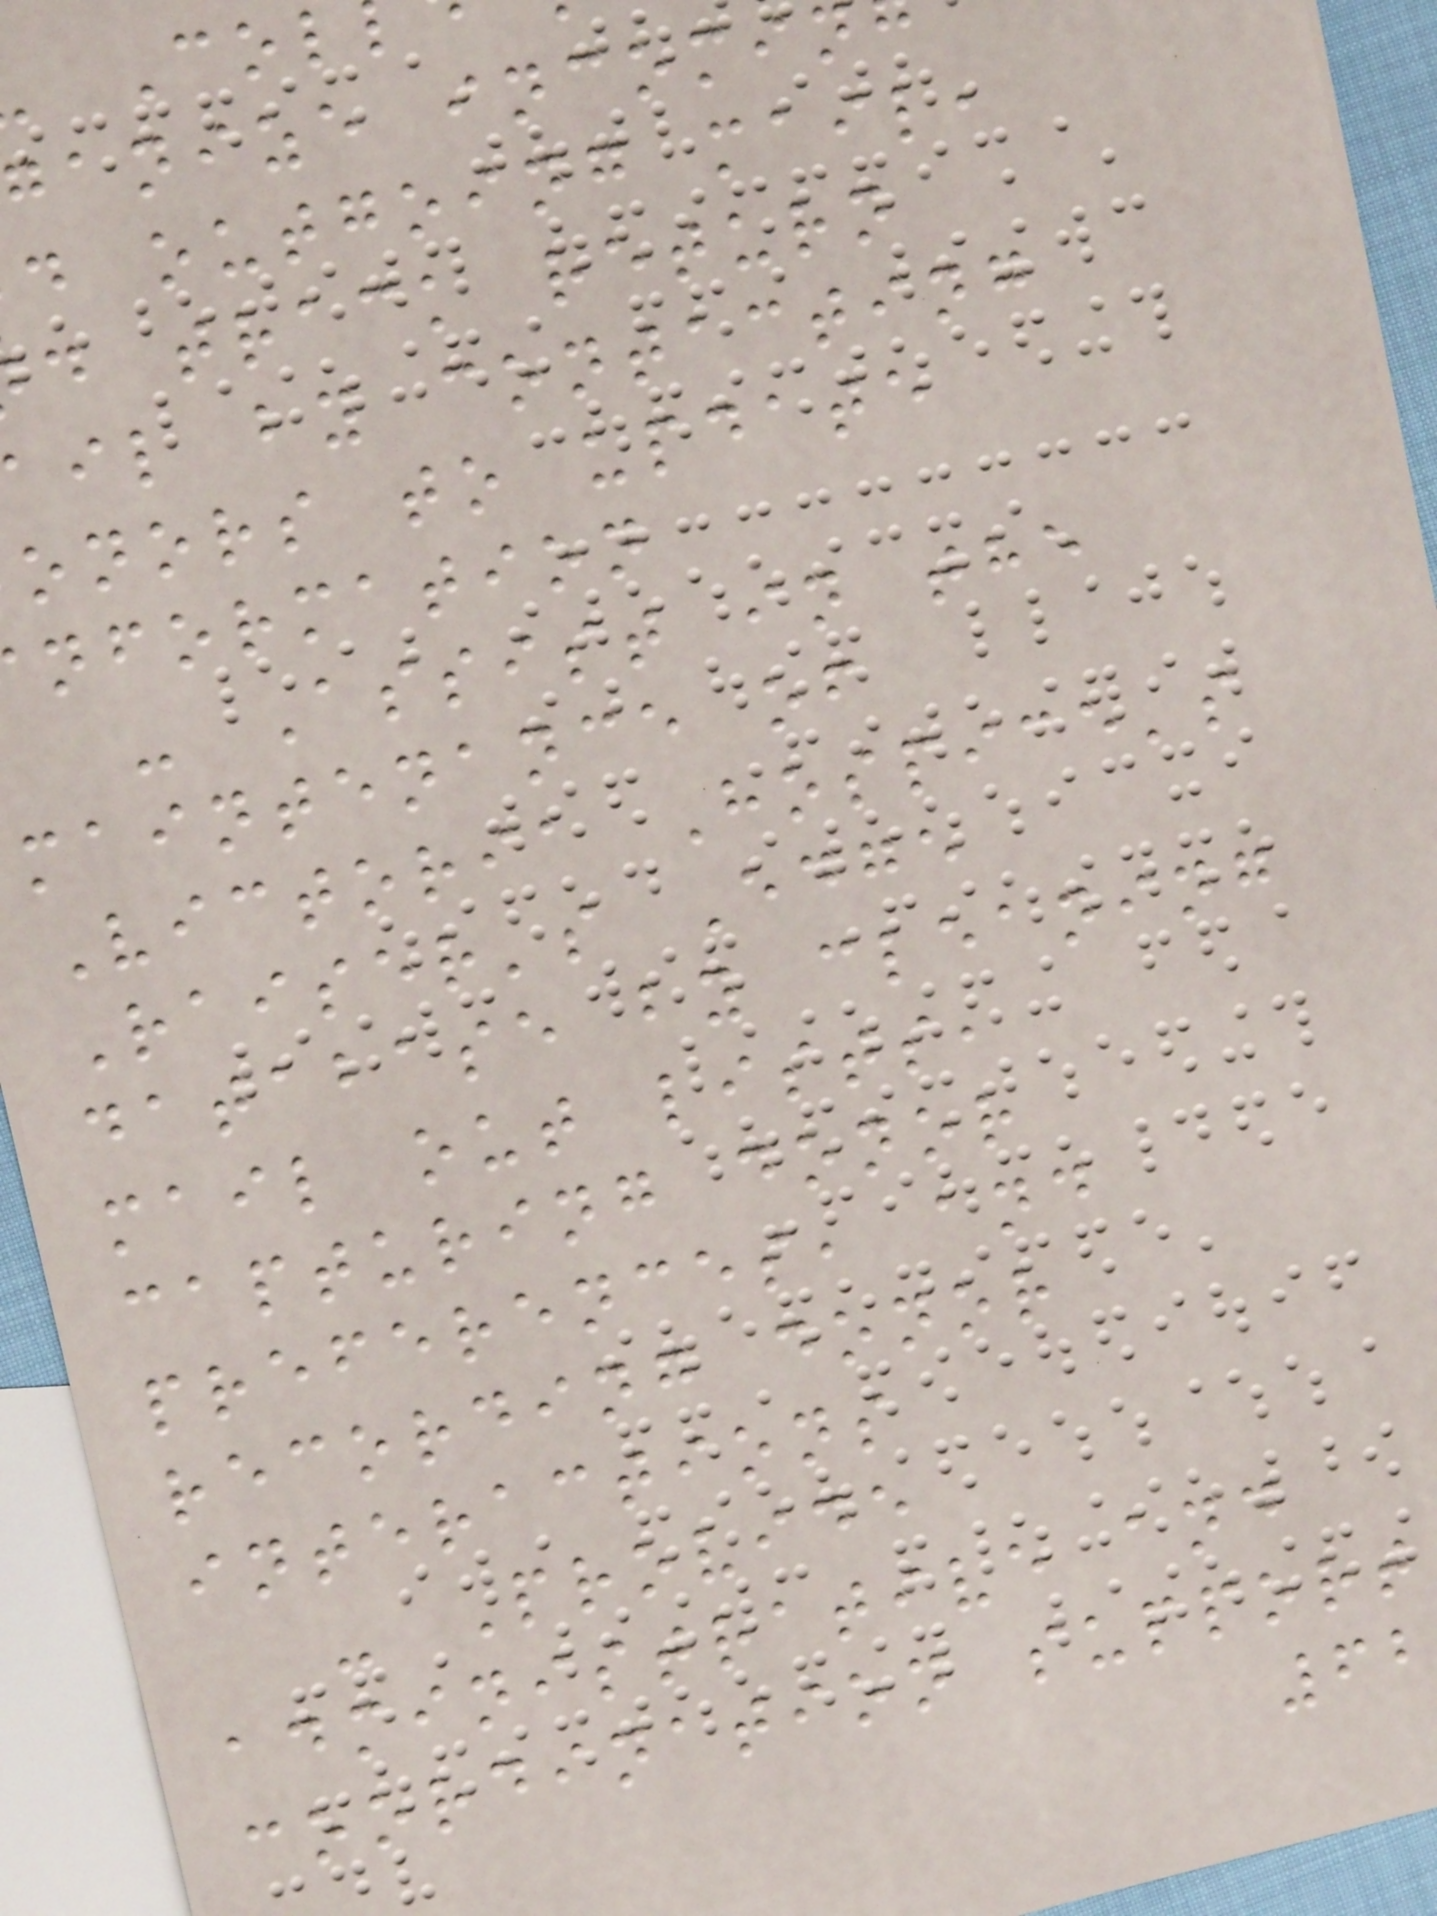Col
ganize incomin
d outgoing mail,
d track return
ail by contacting
onors to update
nformation
- Assist in the
maintenance of
Victoria Hospice's
Raiser's Edge
database by cleaning
mail out lists,
capturing donor
preferences, and
recording donor
interactions
- Provide
administrative and
coordination support
62
